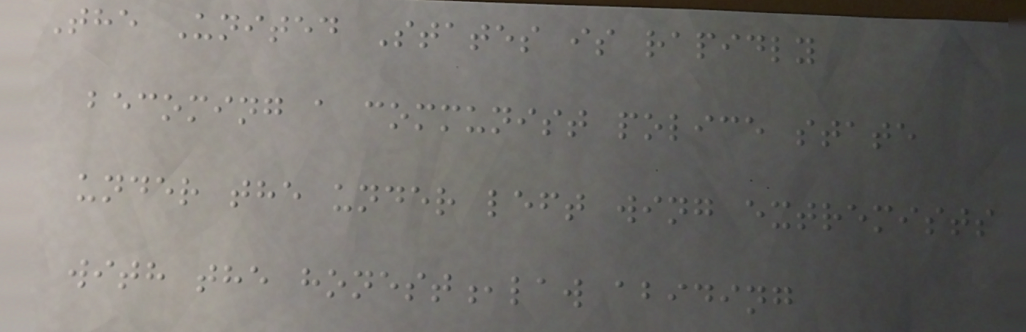The United States is rapidly
becoming a communist police state
under the under left wing extremists
with the honest,law abiding
